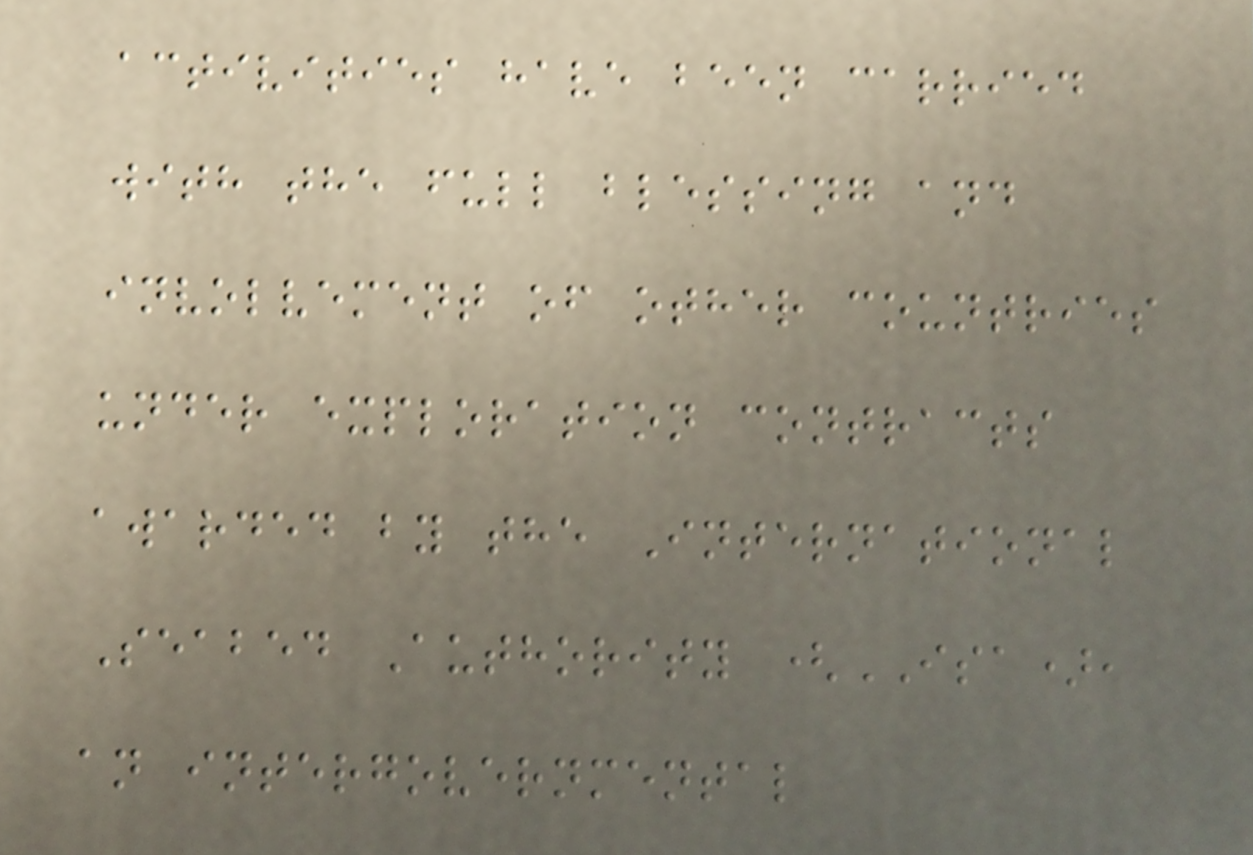activities have been carried
with the full blessing and
involvement of other countries
under exploration contracts
awarded by the International
Seabed Authority (ISA),
an intergovernmental
